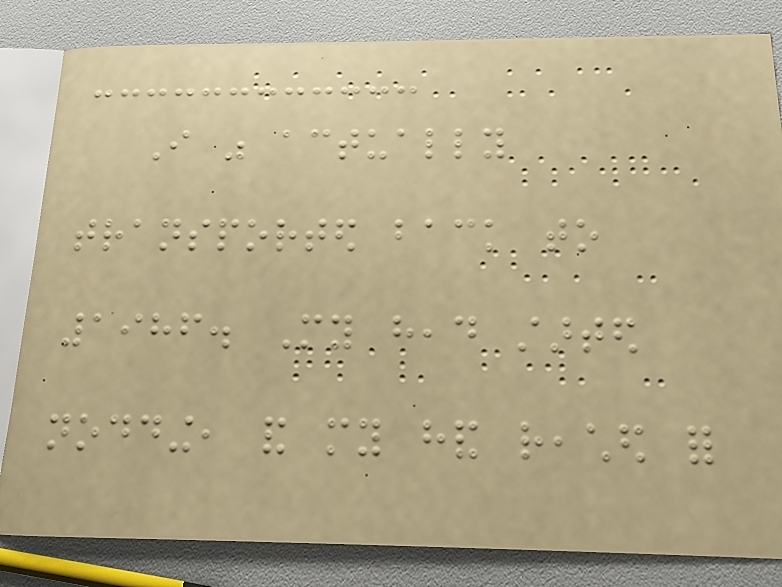I was actually
transported back to
1986. My head started
nodding, and my hand reached for
